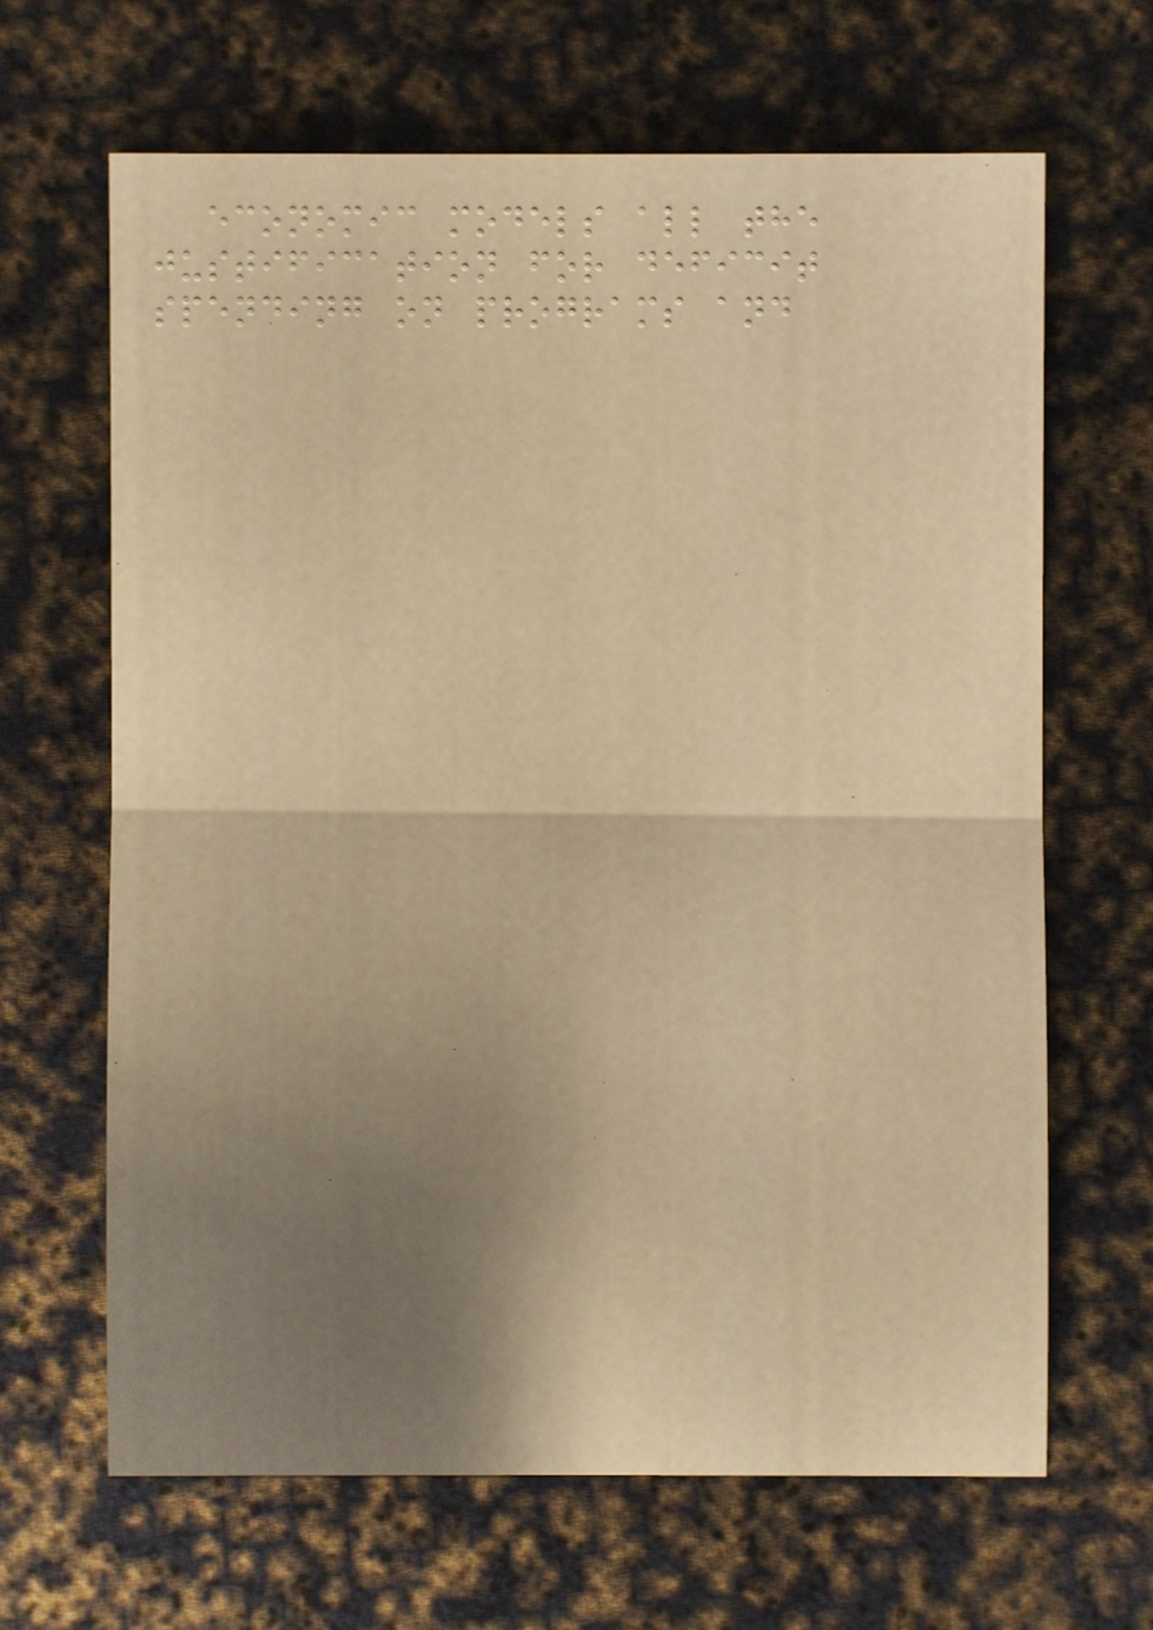economic models all the
justification for deficit
spending on programs and
